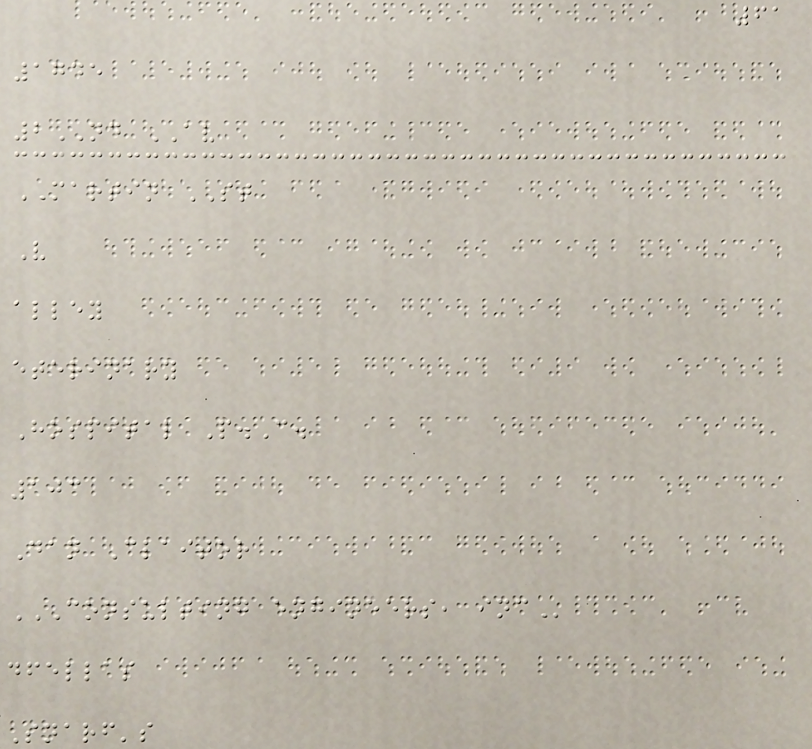61
1745
2ND AV
MARTIN ST
V
alley
eterinary
Hospital P.C.
103
Dan Claitor
CONSULTING ENGINEERS, INC
dfellas
Snarf's
